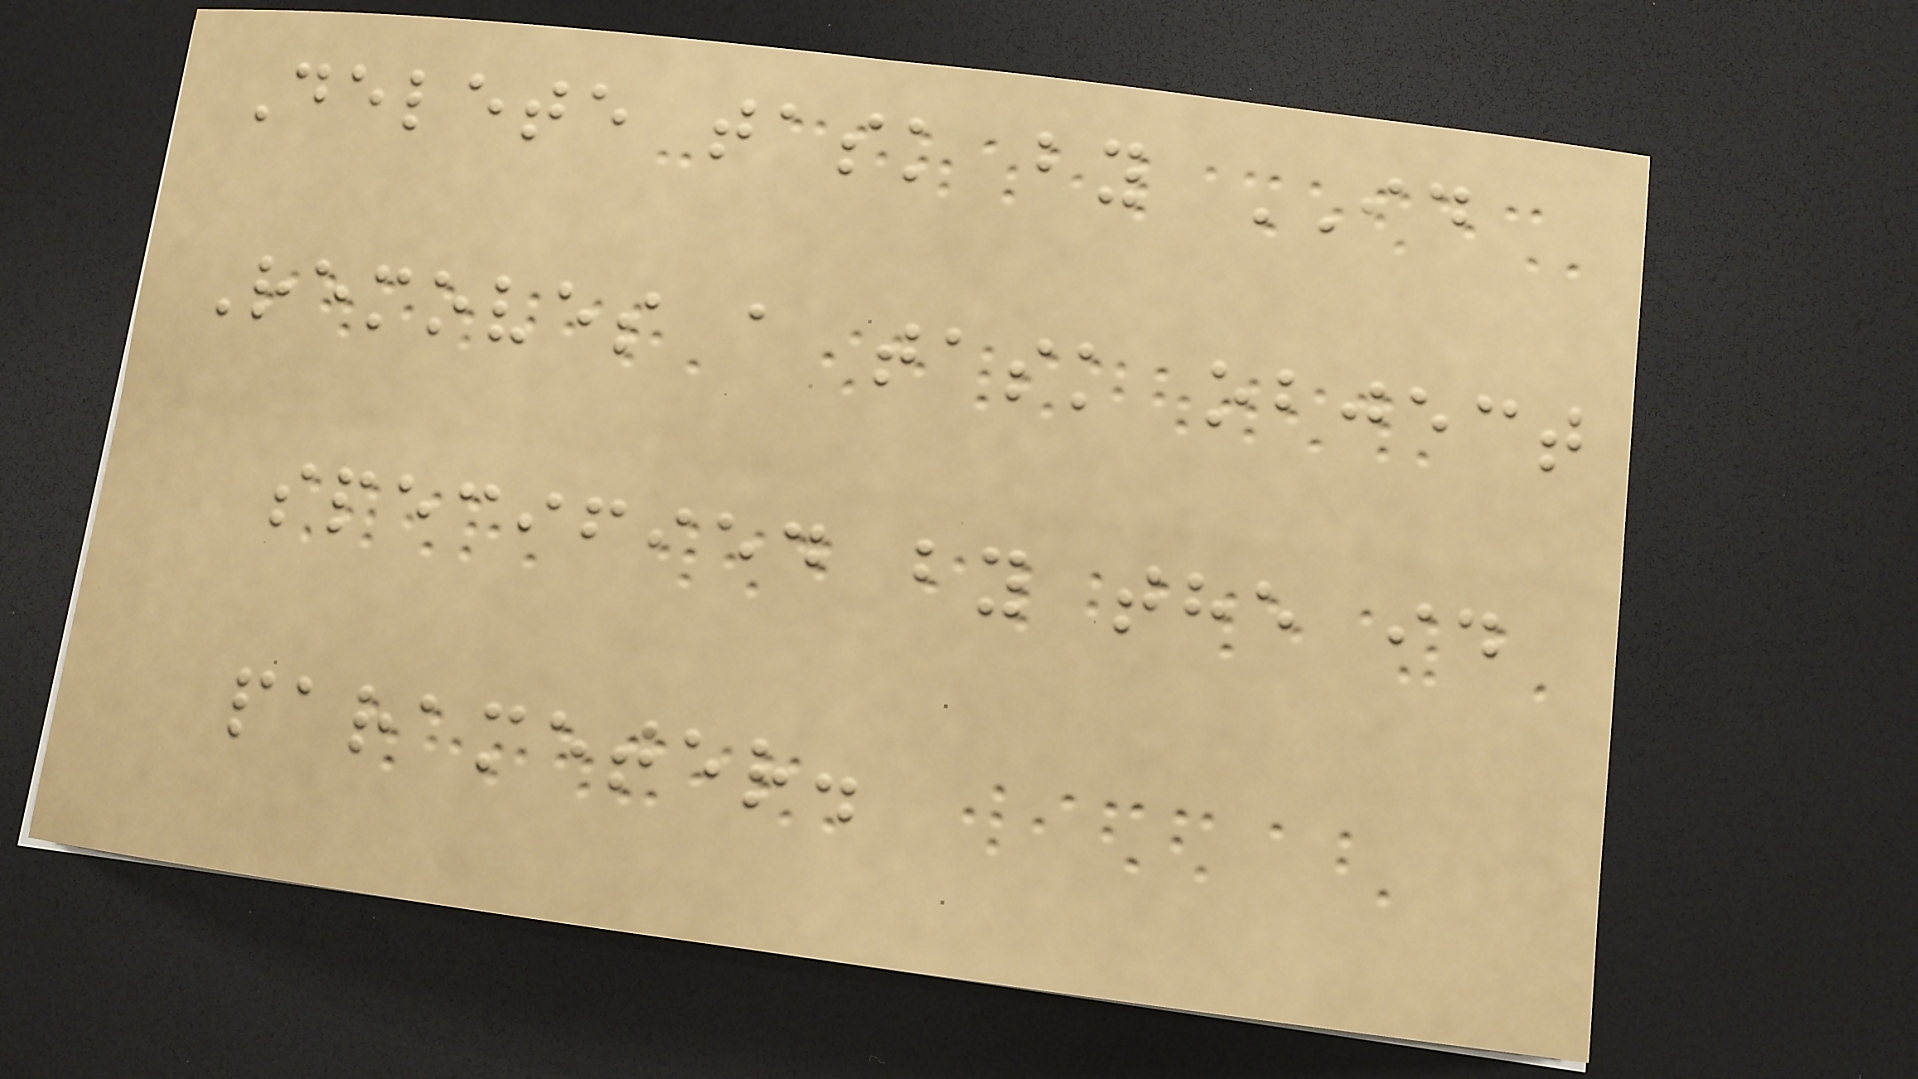Delete task by ID
Removes a task object
specified by the id
parameter.
